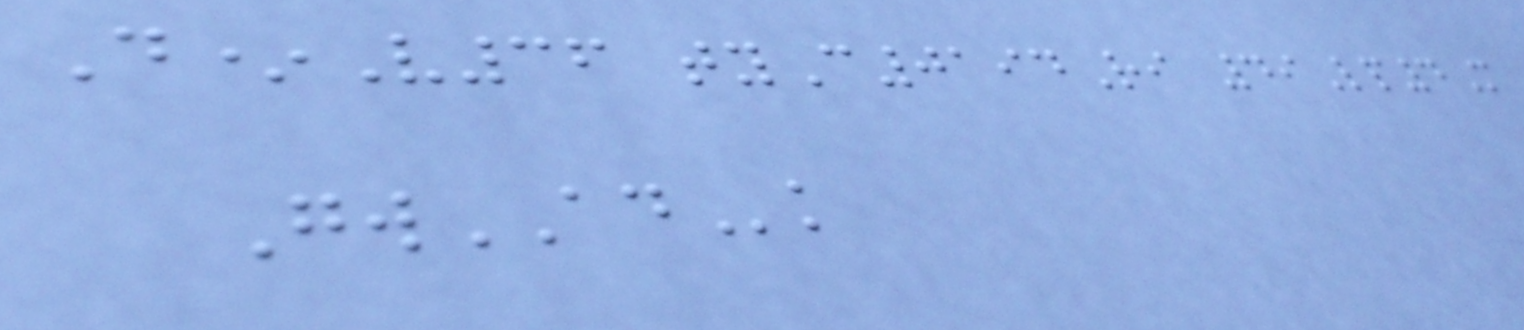D*V36 tyC0194Ri 49Lp4M
GwADk
